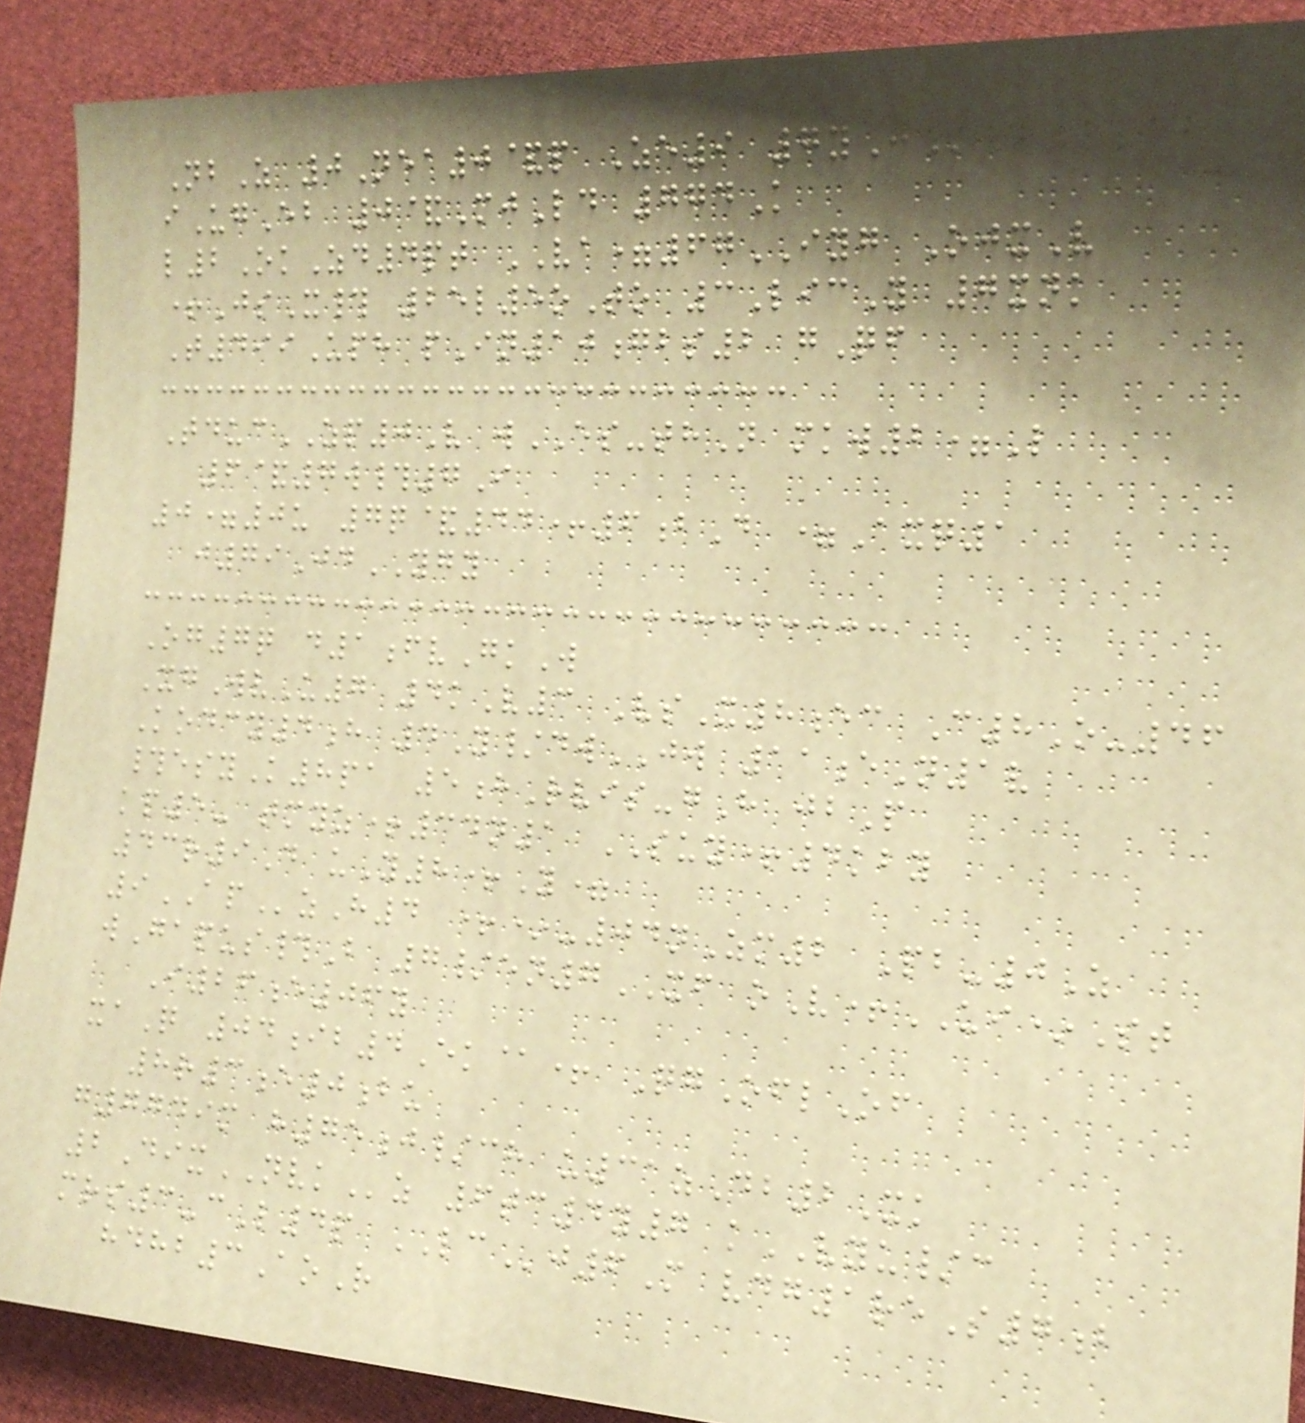NbZ 0Nea0&p Ze9 7yG/O/
iUgEb 0&MjLd 774K
l2OkZd4pt VA=67IYG OjxV
+JsX# 25l5oTo 3LicY 7xnk
T499Uph pIn10gbs2 gQf
TducZP0V wES-thN mkw2=L
6&7w#7I
0=0u 7q&44+6bD =Axq1
j79JdYGY
Og7q d1fvGkW
XgWvU7 4kV3 VsX8ec C8O-46
Kodcy4h 4Y/dwJW 11eN1v
#esyK8pa 5hRvis-gH jbP
kp5- tmyz+34n1 SUY+4kby
43r9D uY8+Y=
9APzH4 +*-04nZm2 Pb-0Z
wGapus#B 7/en7XF oV+UI*St
I26e06y
xaQ 04ib4Ek@+ QgOflOf
8r3e0bu
g7749m h75j/ch u31zDb2Xk
2DixNVKz 6tc4y7 kVYU/c
mrs3-cL4p LCj6M vdg1reS7b
hdhb3AoR
